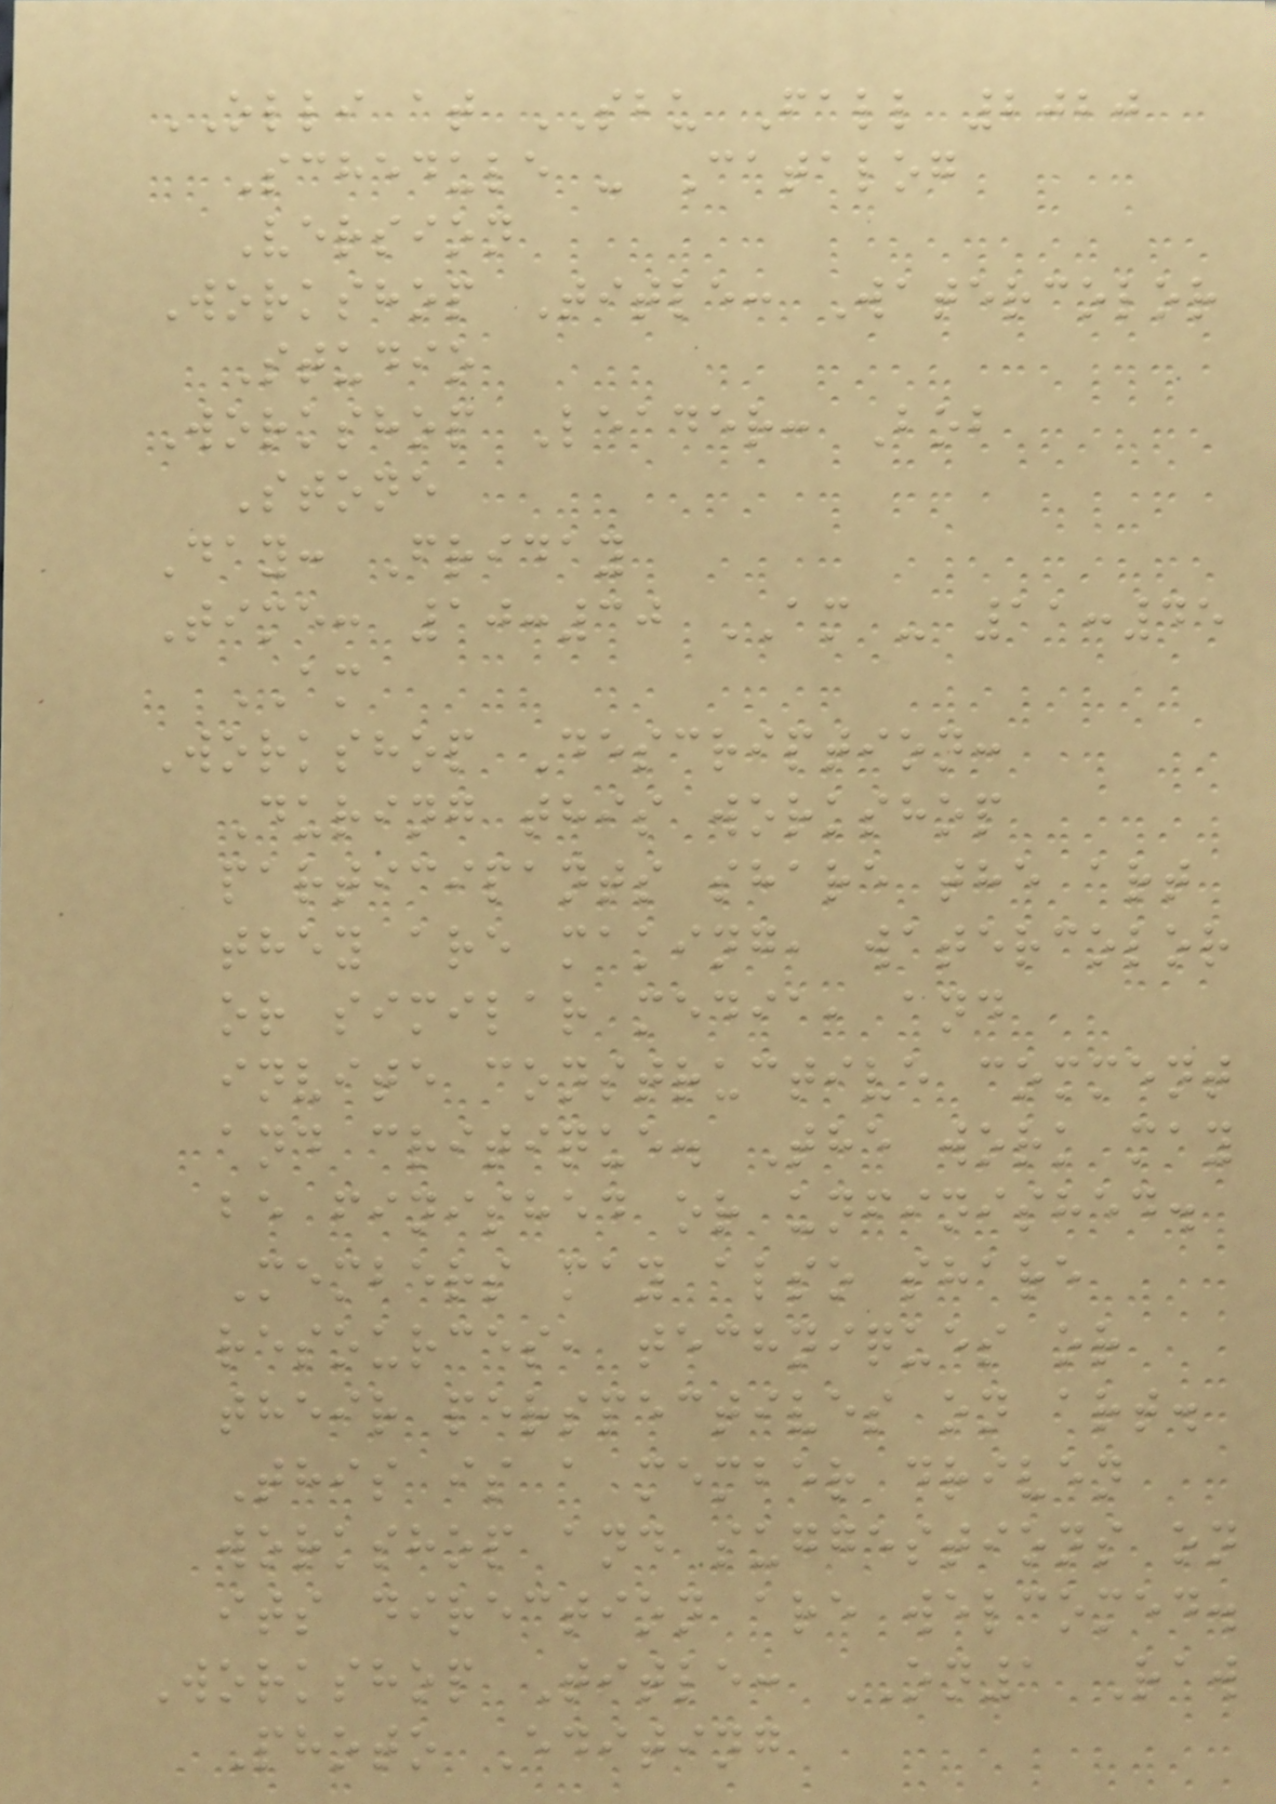OLLI at SBU Fall 2020
Schedule - Catalog
Version
Workshop Title: Watercolor
Studio
Workshop Leader: Bob
Stone
Day: Friday
Time: 10:30 AM - 11:45
AM
Workshop Description:
During this workshop
participants share the art
they are making, watercolor
or similar media, and
invite constructive comment
and critique. The work may
be finished or unfinished.
Members may also share
resources, techniques or
their perspectives on art.
This is a member driven
workshop and suggestions on
its direction are welcomed.
Workshop Title: ON1 Raw
Photo Editing
